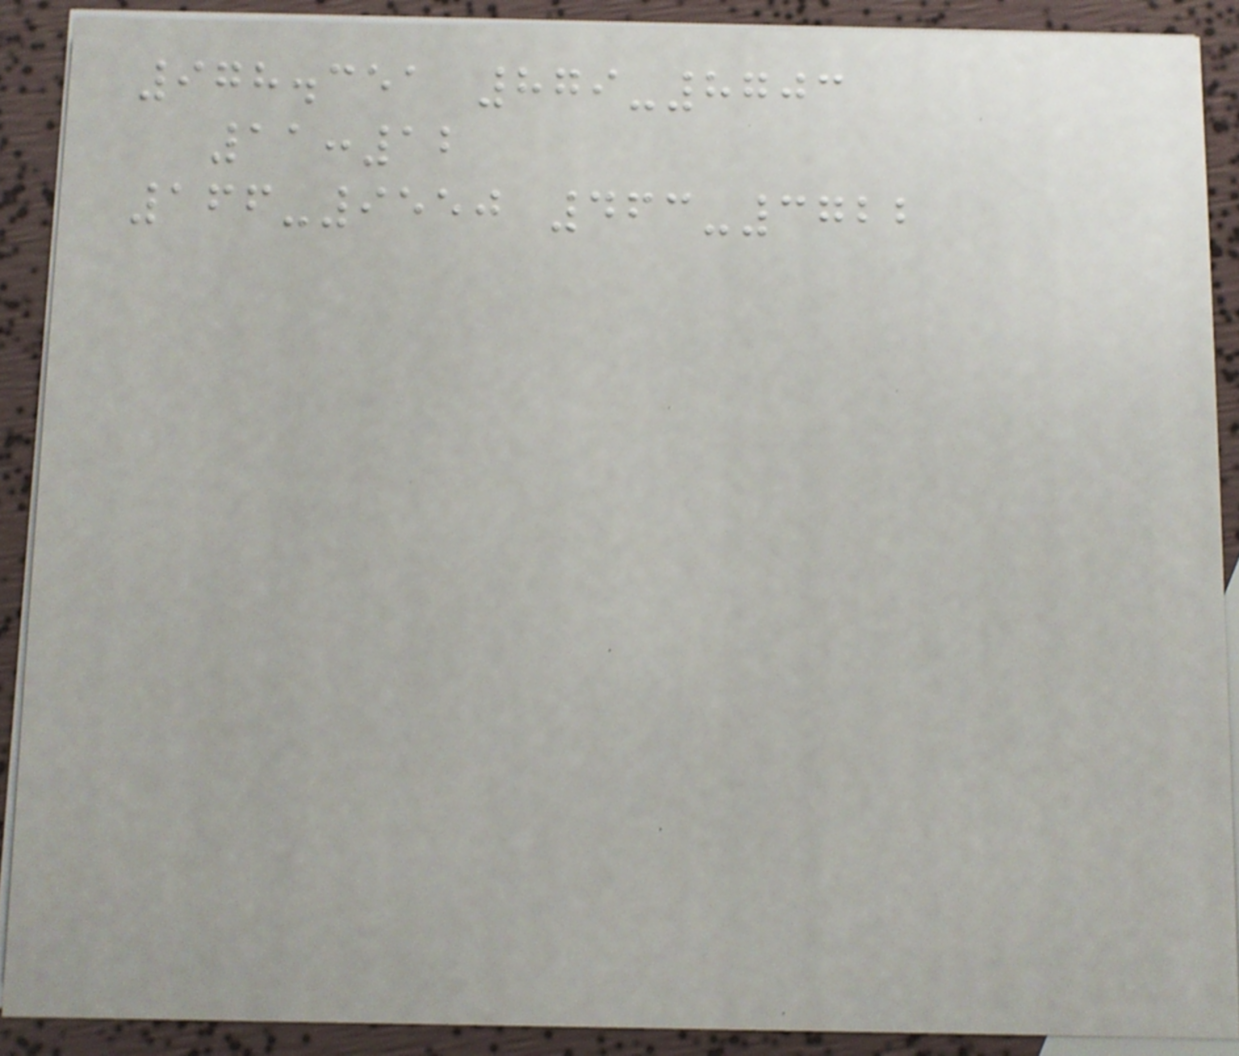978.351 879-8703
11:12
166-9550 463-3722
